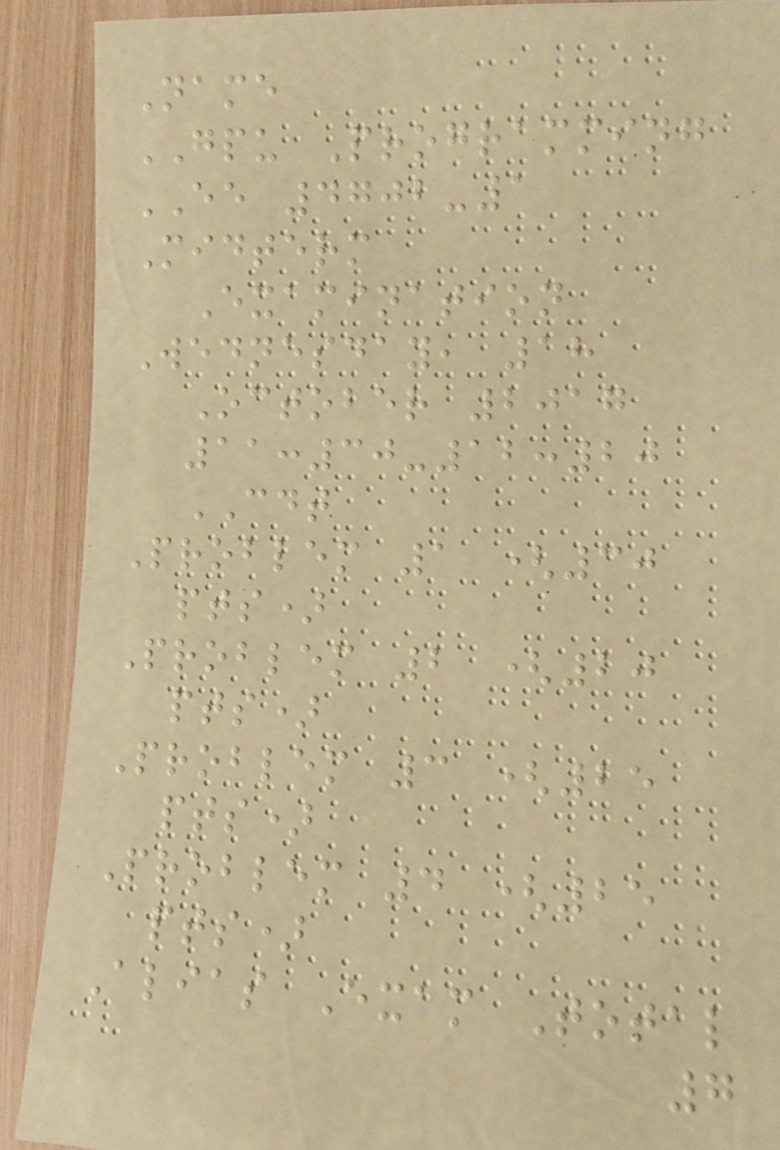Name
GPU Programming
EE 4702-1
Midterm
Examination
Wednesday, 18
October 2017
11:30-12:20
CDT
Problem 1 (30
pts)
Problem 2 (20
pts)
Problem 3 (25
pts)
Problem 4 (25
pts)
Alias Exam Total
7
